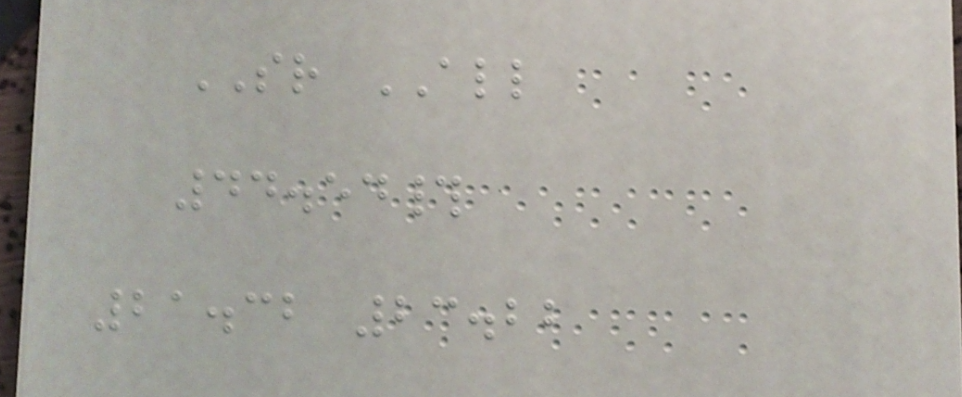SR ALL
44.54#
21.32 23.22
